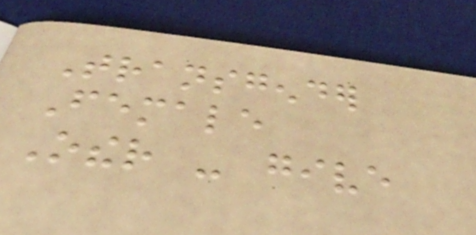Transgender
Female
Other - give
